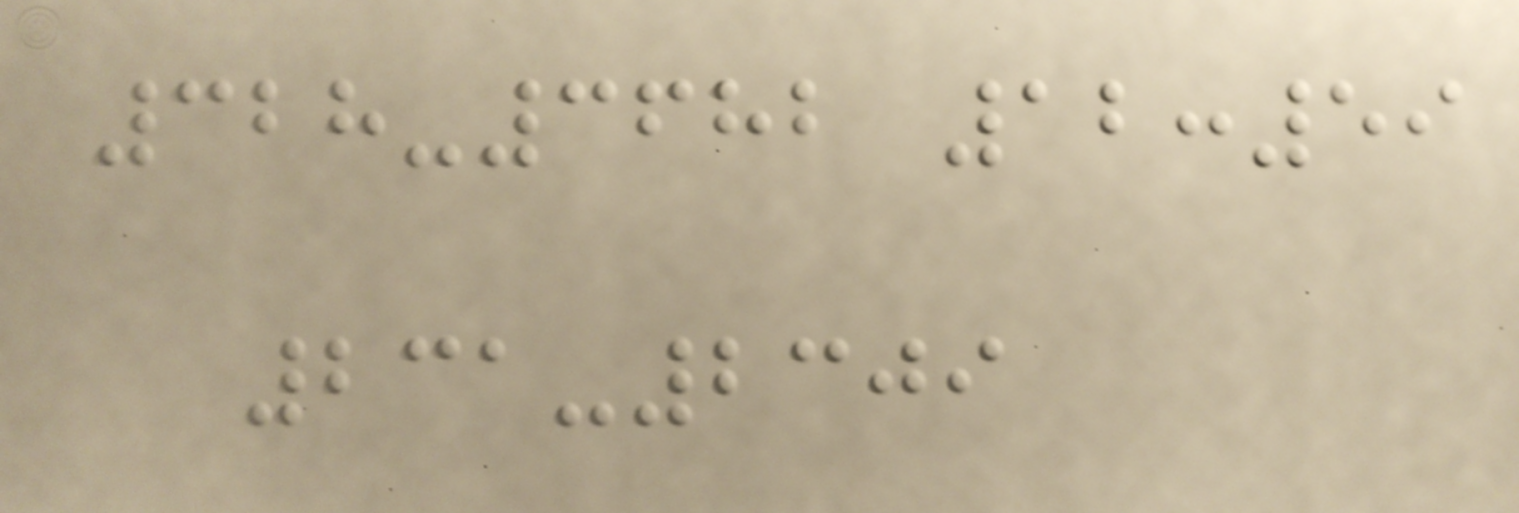328-3682 12:59
231-2309
